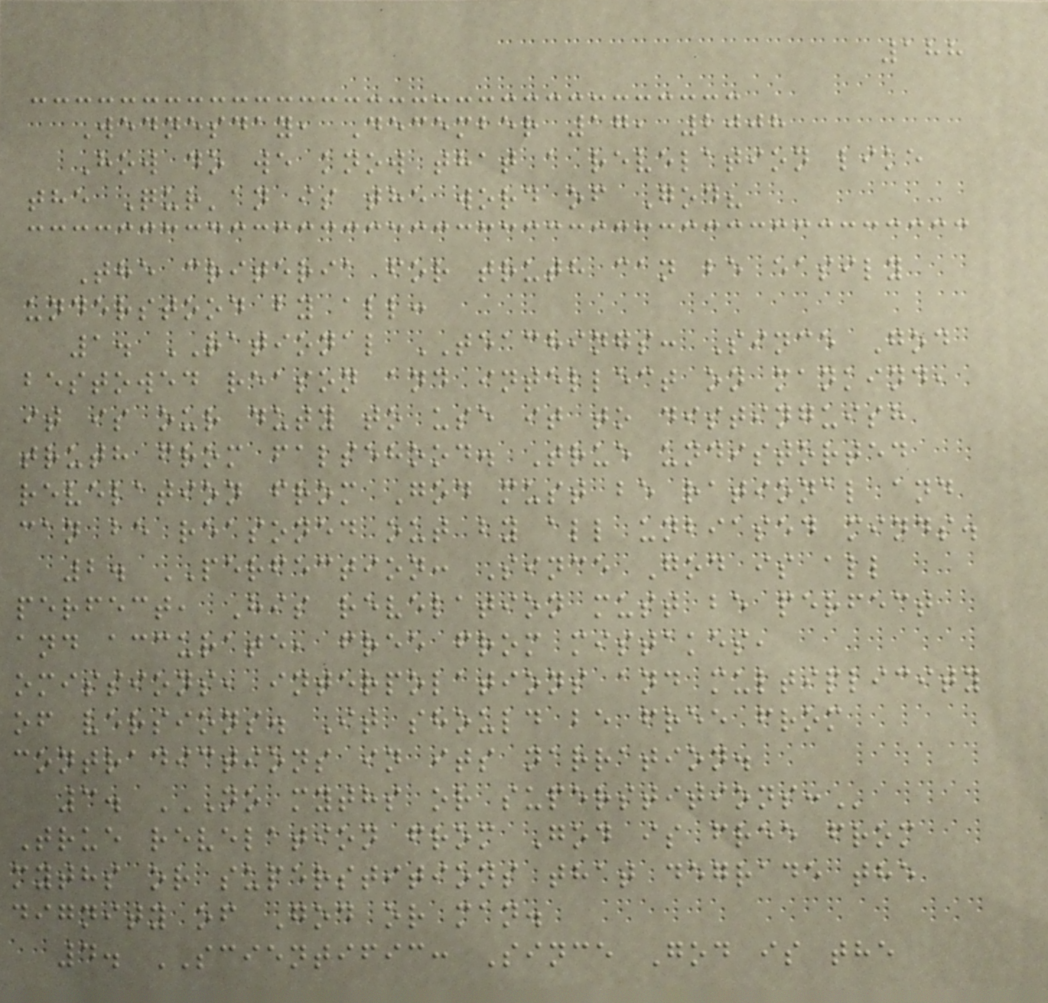188
Wednesday, December 17, 2008
How do we know that a revelation like
the Qur'an is the word of God?
The criteria for truth can be easily
understood by all:
1. RATIONAL TEACHINGS: Since God
bestowed reason and intellect on mankind,
it is our duty to use it to distinguish
truth from falsehood. True undistorted
revelation from God must be rational and
can be reasoned out by all unbiased minds.
2. PERFECTION: Since God is all
perfect, His revelation must be perfect
and accurate, free from mistakes,
omissions, interpolations and multiplicity
of versions. It should be free from
contradictions in its narration.
3. NO MYTHS OR SUPERSTITIONS:
True revelation from God is free from
myths or superstitions that degrade the
dignity of God or man.
4. SCIENTIFIC: Since God is the
